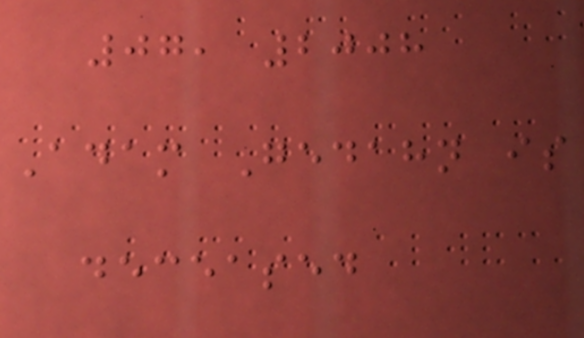07, 2008
Adam Gedahn is
deceased
